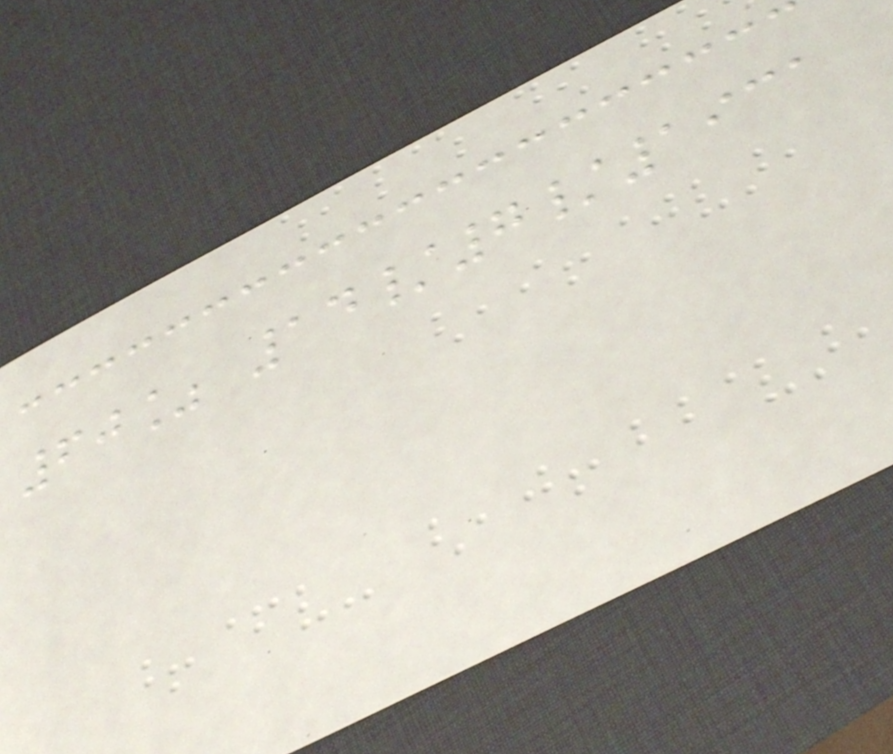60% 14/7/1931
